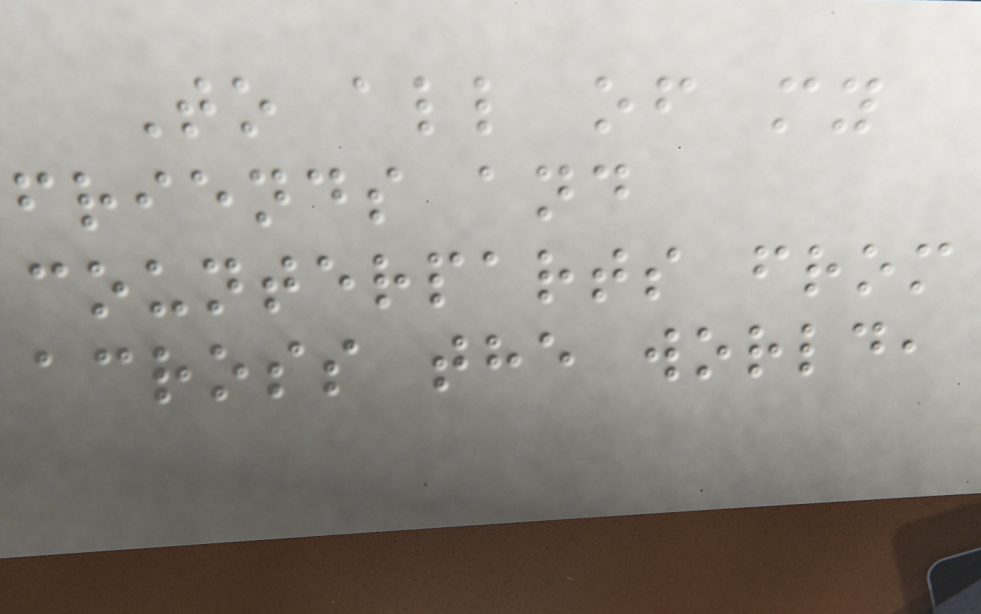To all of my
friends and
counterparts from
across the world,
